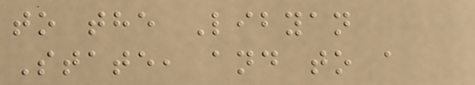to the Libyan
State, and to a
